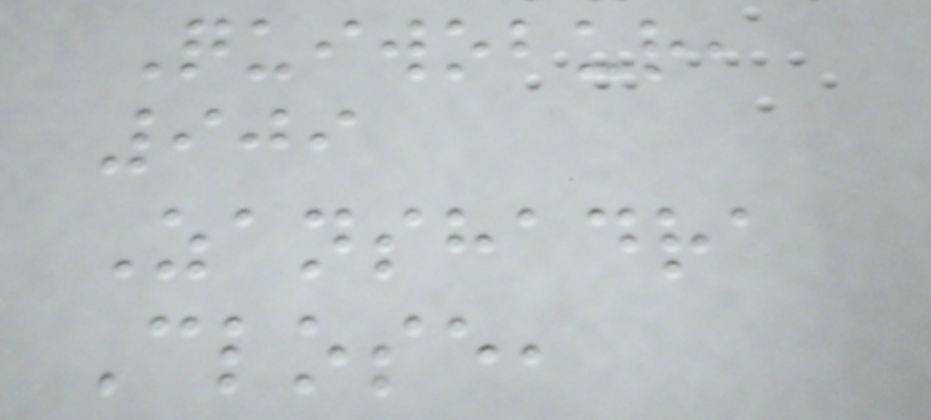Quiwobur,
909
Zanshadra
Close,
